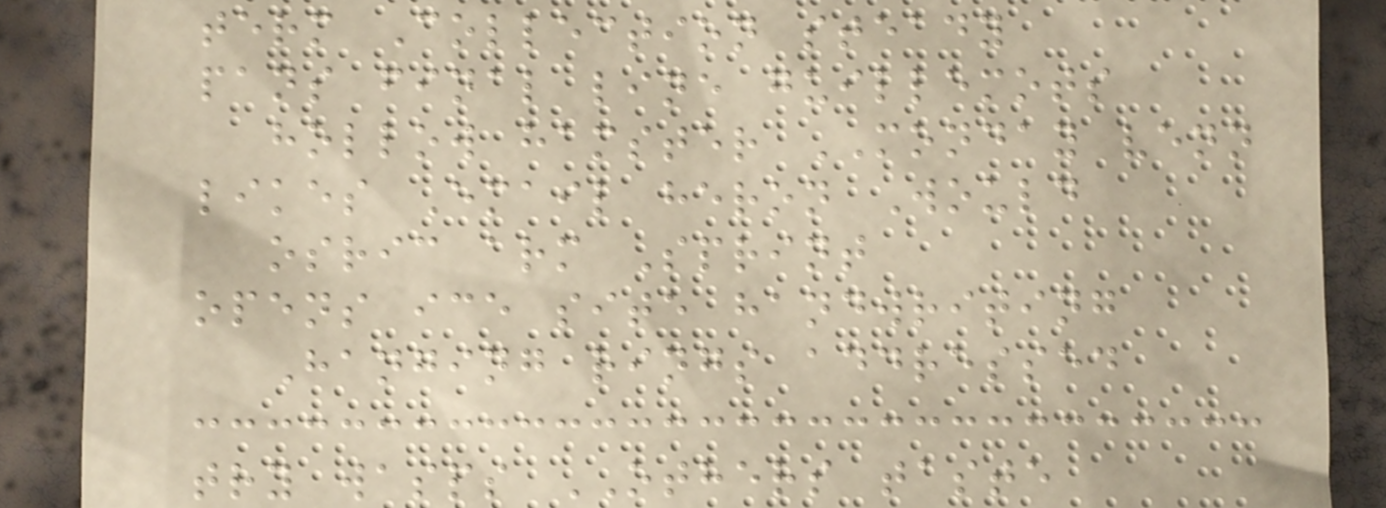term Collection steady
pans final line guillemots
hollow hamster MONDAY venn
likes Email heron Would
osric arm Sprint
opens ice site handwriting
Hanging rings addressed
try wasps OTHERS taste
